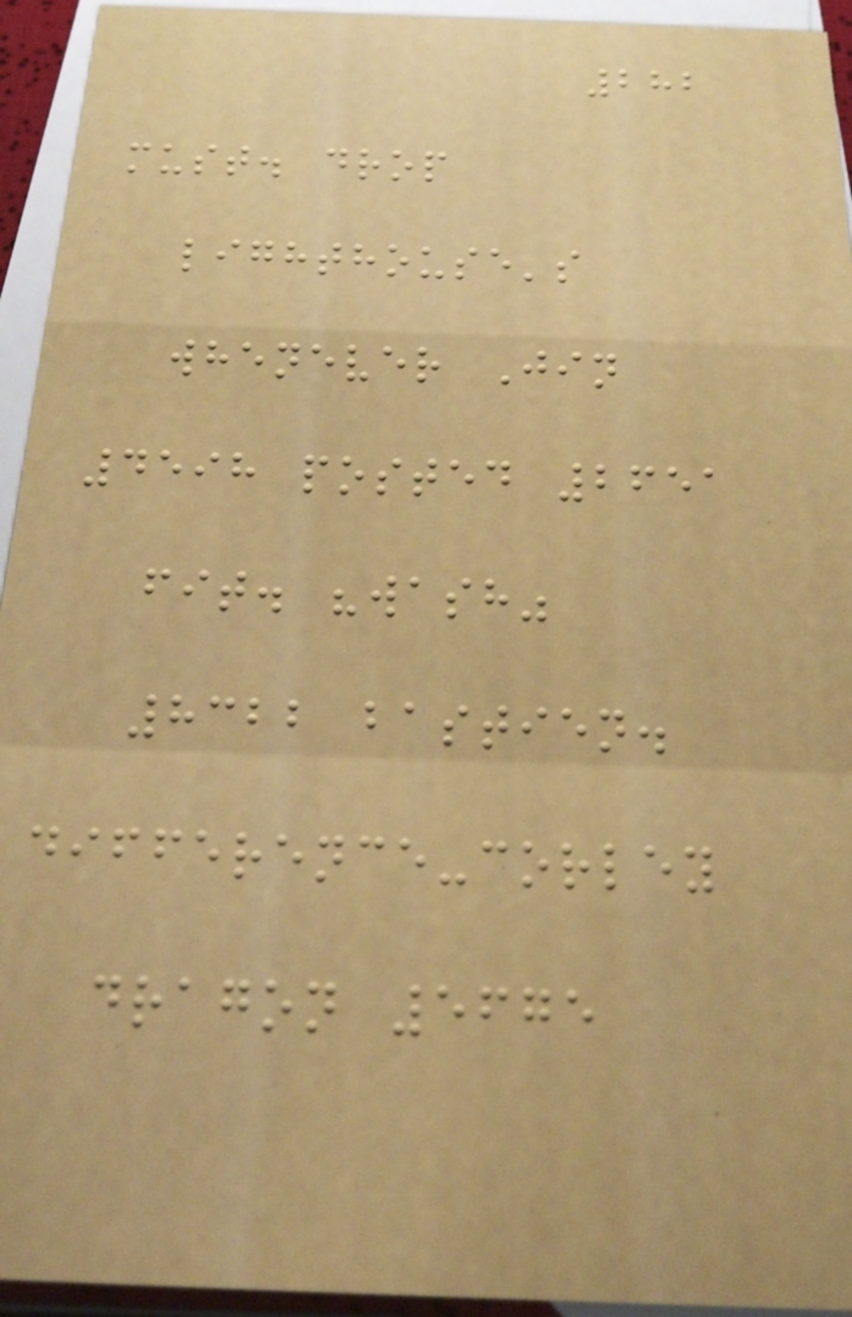282
must. drop
lighthouse's
whenever Jin
4598 posted 2651
fit. "wash"
8322 bastien.
difference-corley
dragon 5675
